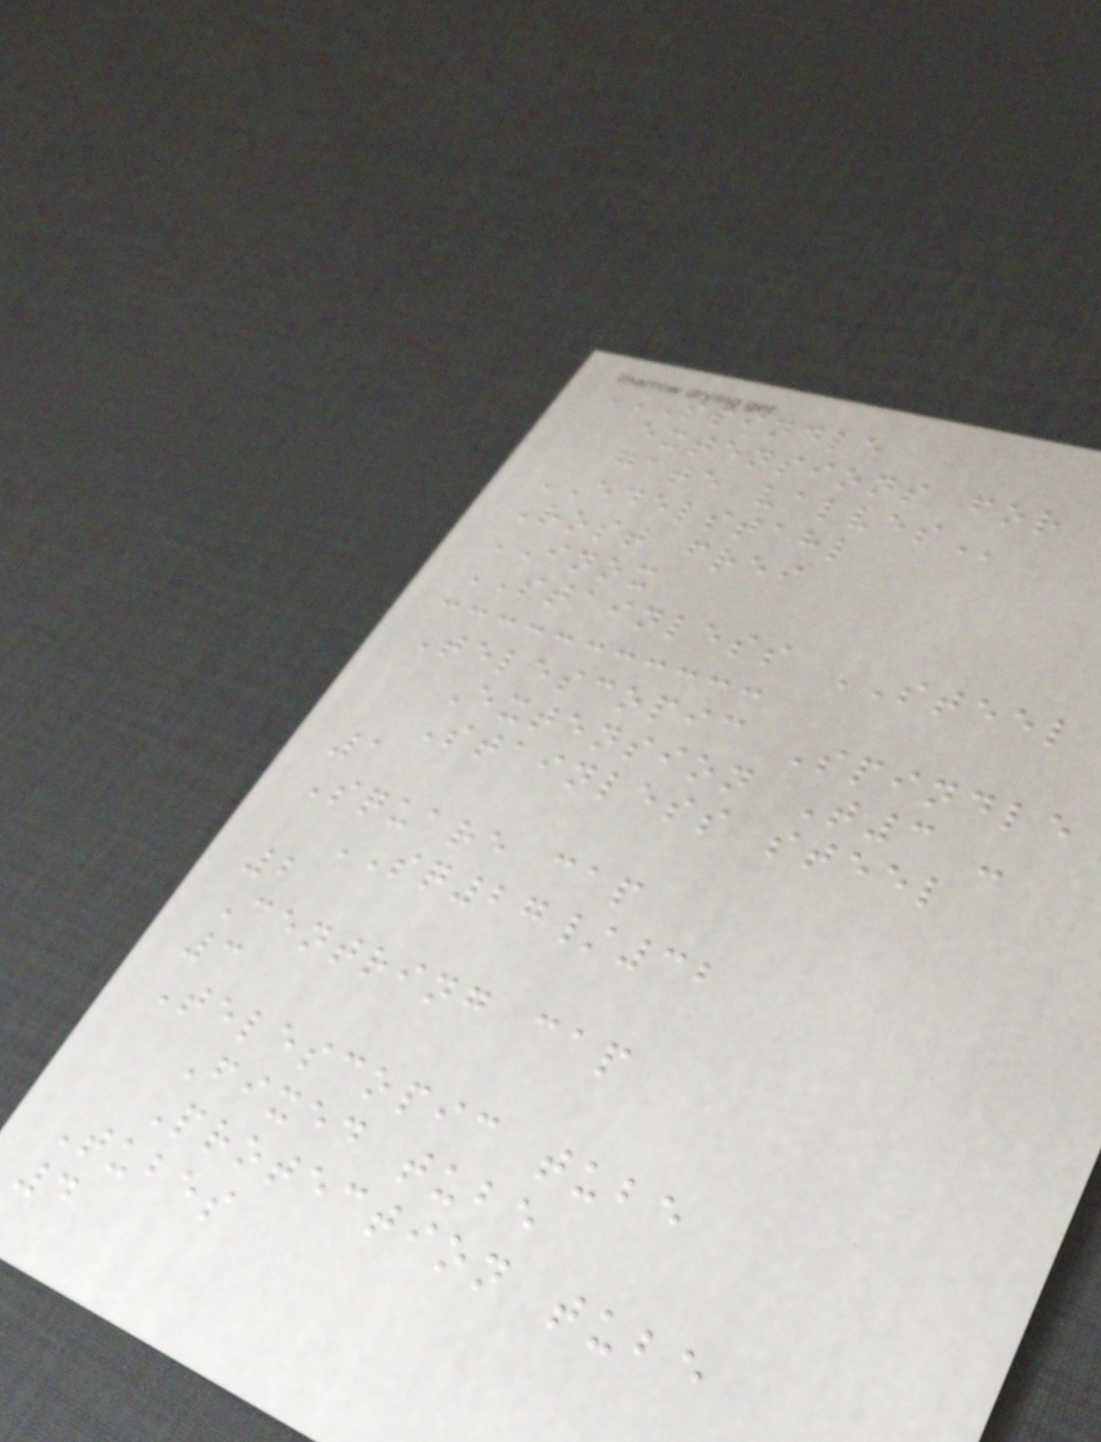SPINDLE
EXTENSIONS FOR
GATE VALVES
EDELSTAHL
Rost frei
INOX
STAINLESS STEEL
Telescopic Spindle
Extension T3 -
Stainless steel
1
Square cap
SQ27/32
2
Centring cap
3
Telescopic tube
Fixed tube
Protection tube
Tubes
4
